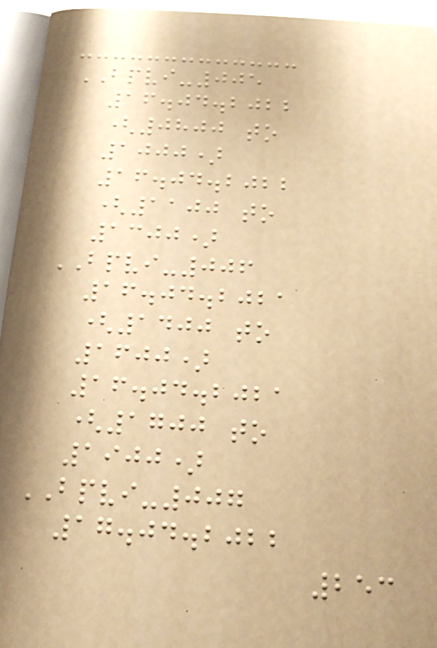BPVI-005
16.04.2022
(0800 to
1000)
16.04.2022
(1100 to
1300)
BPVI-006
16.04.2021
(1400 to
1600)
16.04.2021
(1700 to
1900)
BPVI-007
17.04.2022
253
